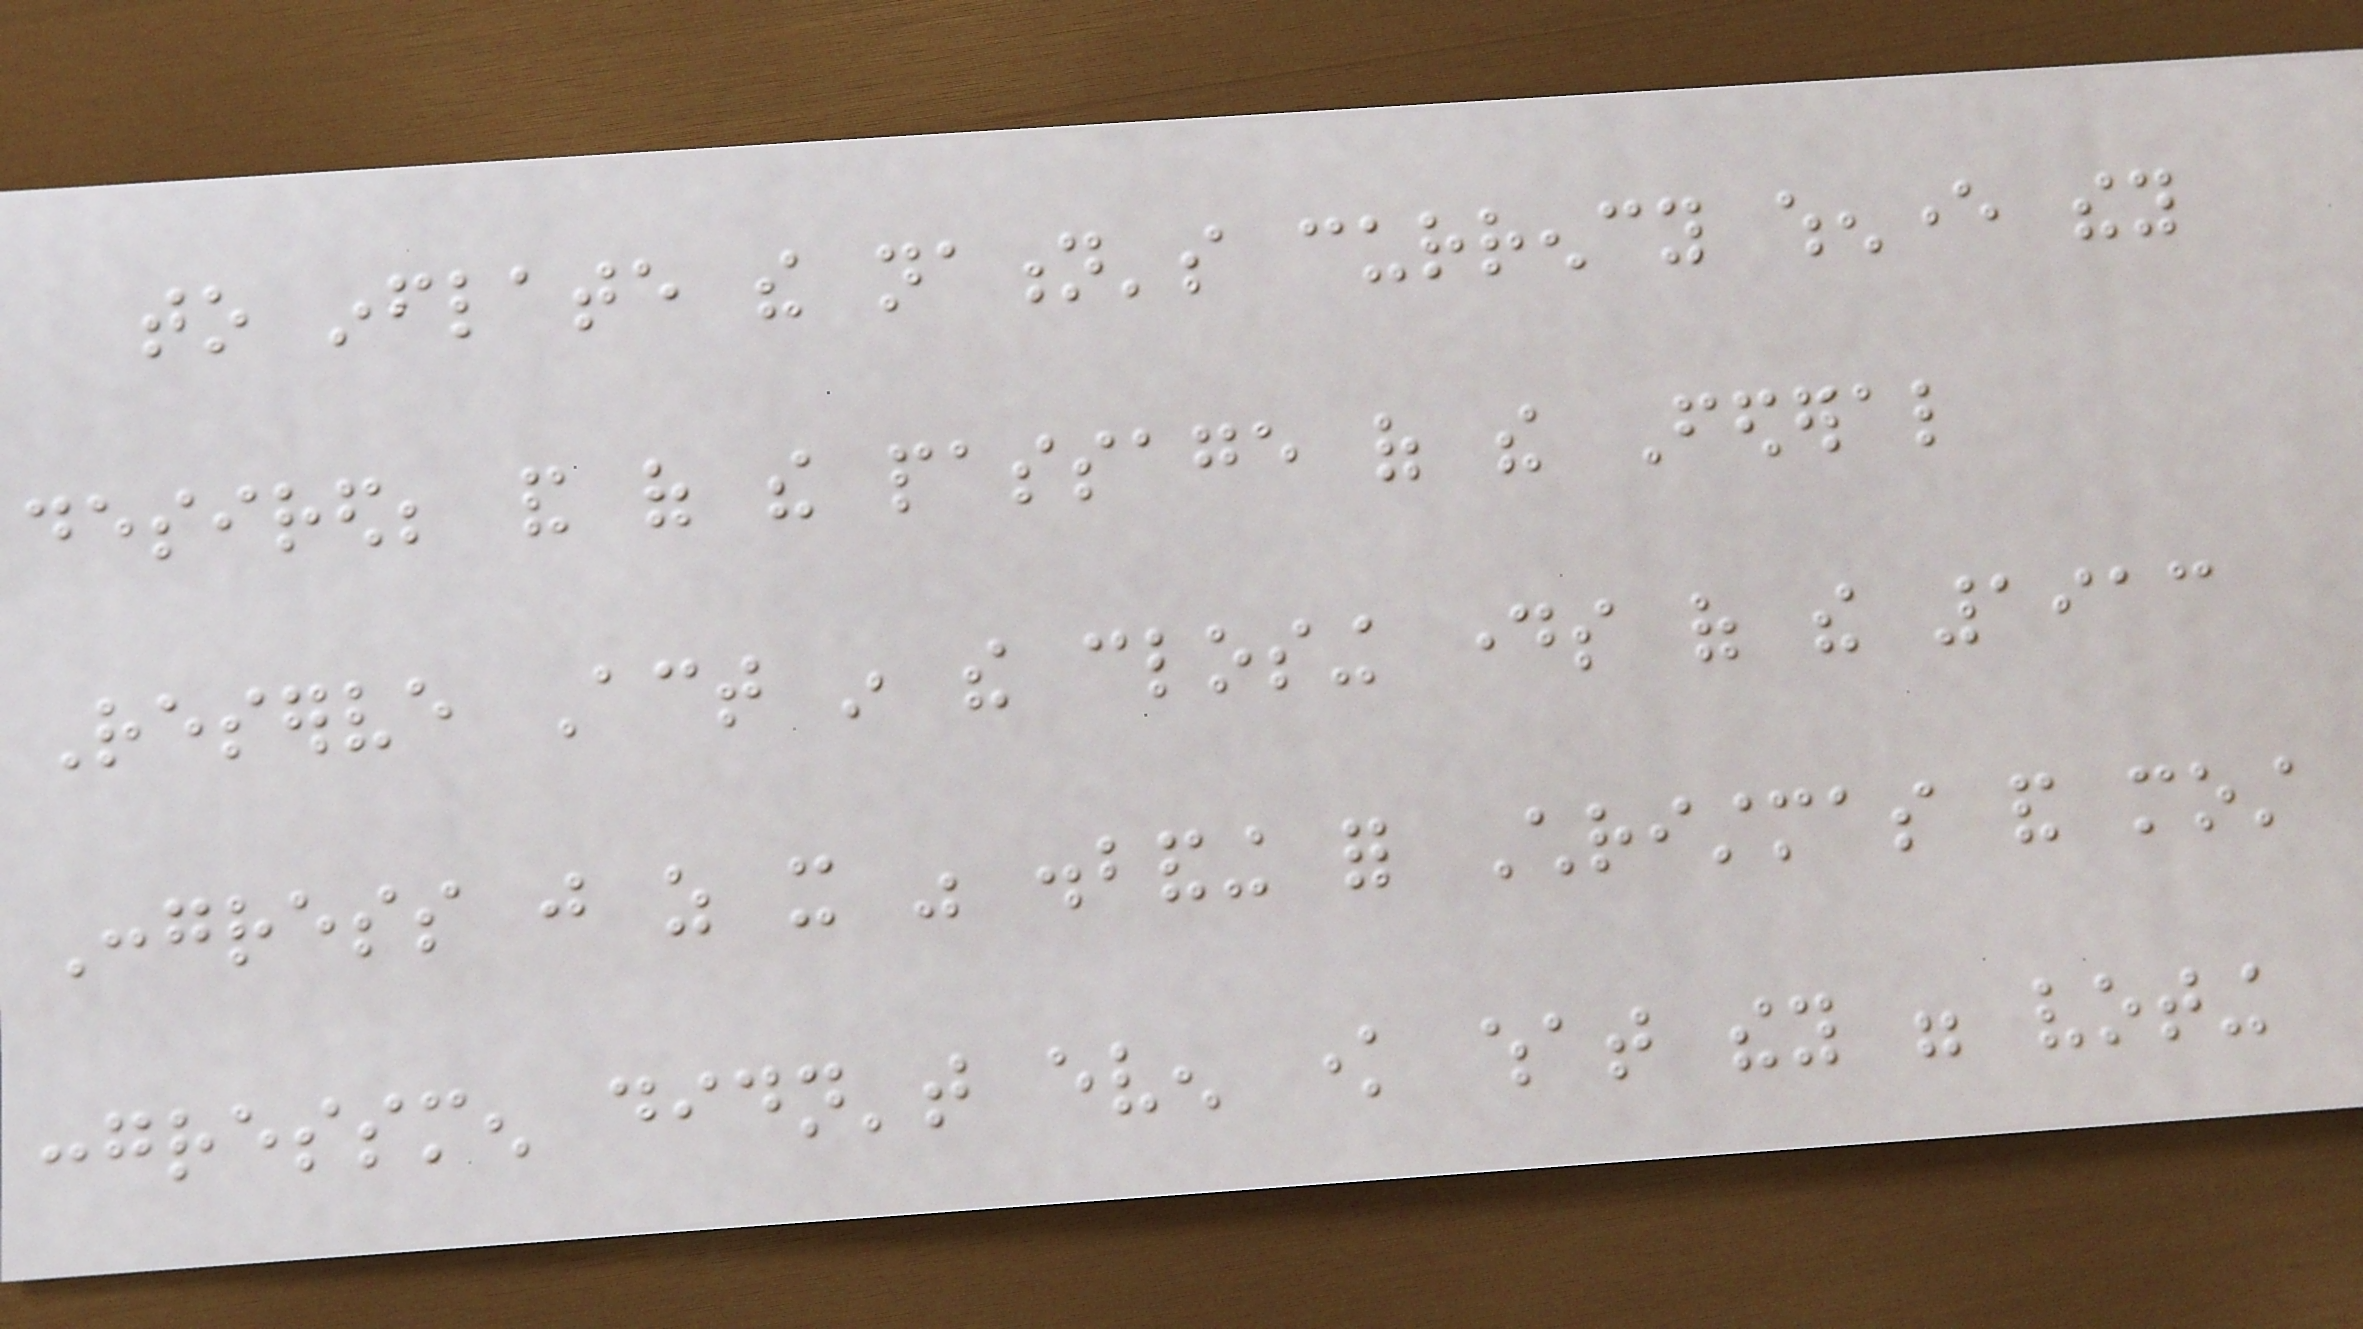to inflate the nation's currency whenever they
desired; and of the passage of the Federal
Reserve Act in the closing days of the 1913
Congress just as it was disbanding for Christmas and most
congressmen didn't even know what they were voting
